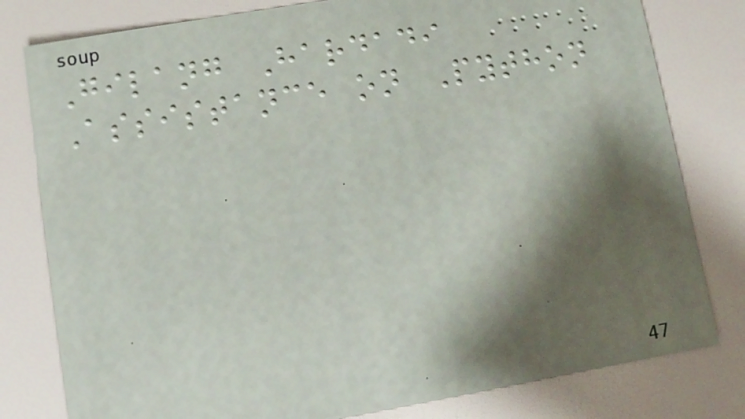Gilang Hardadi
Assistance on Python
